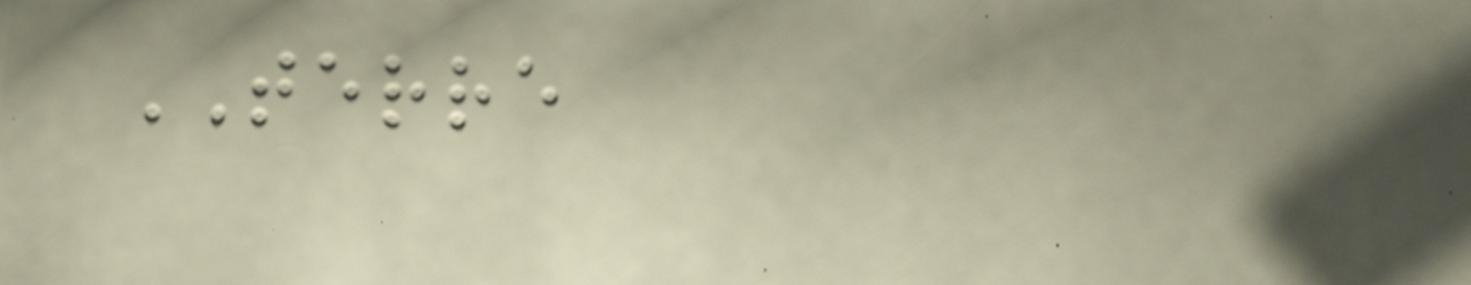TERRE
